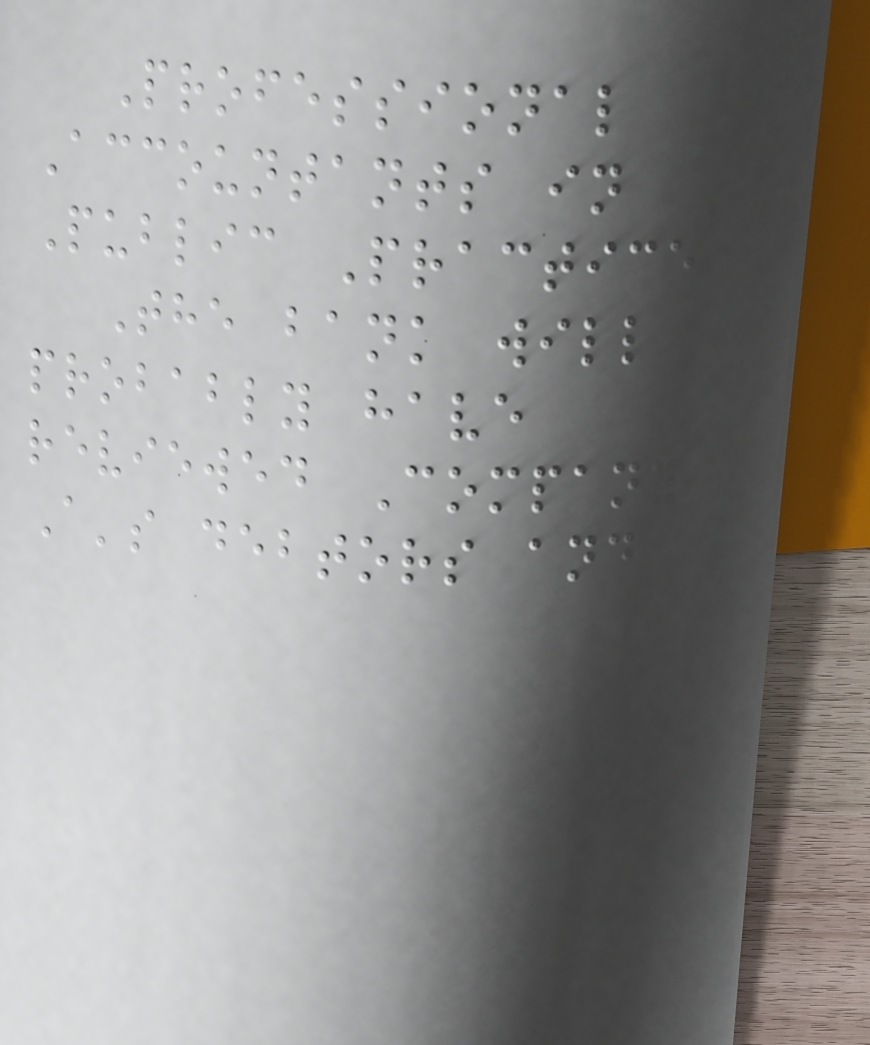Professional
Accountants in
Public Practice
The bank will
probably have
reviewed Company
A's debtors and
